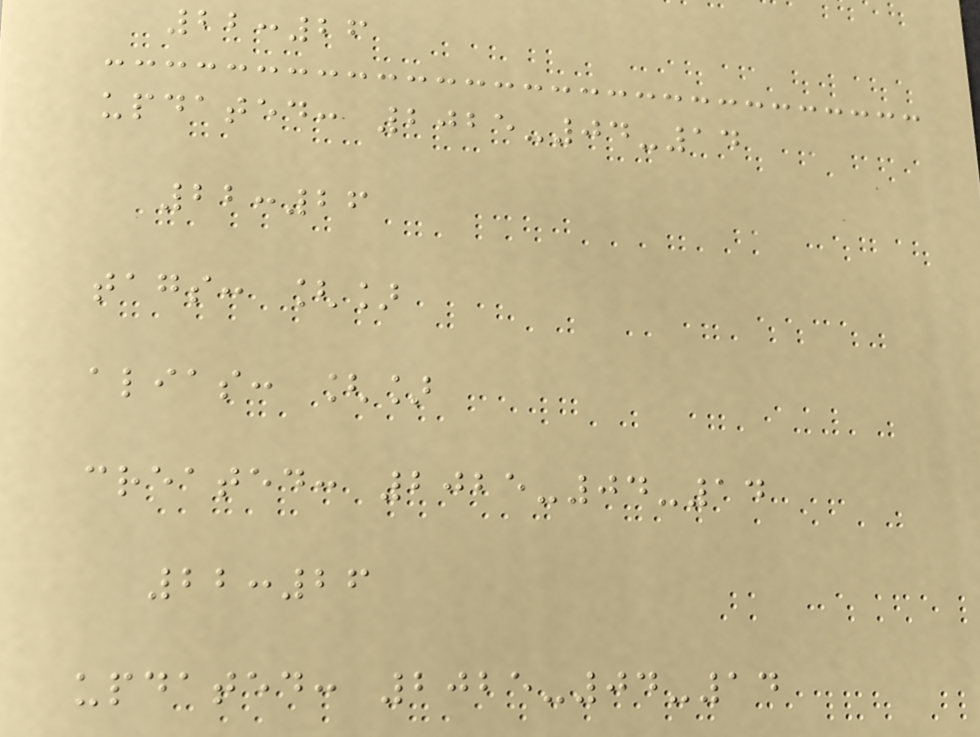22:26
updated: 2025-04-14
22:26
tags: []
alias: []
created: 2025-04-14
22:26
updated: 2025-04-14
